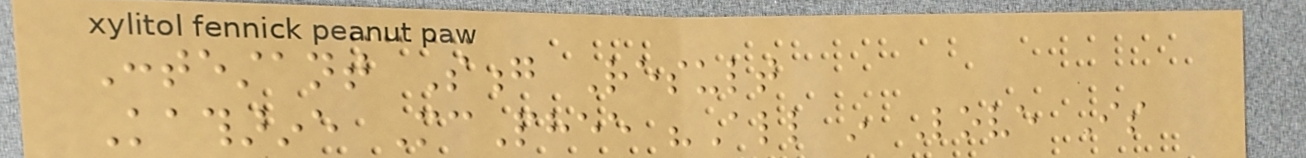Contestant Song Result
Katharine McPhee "All in Love Is
